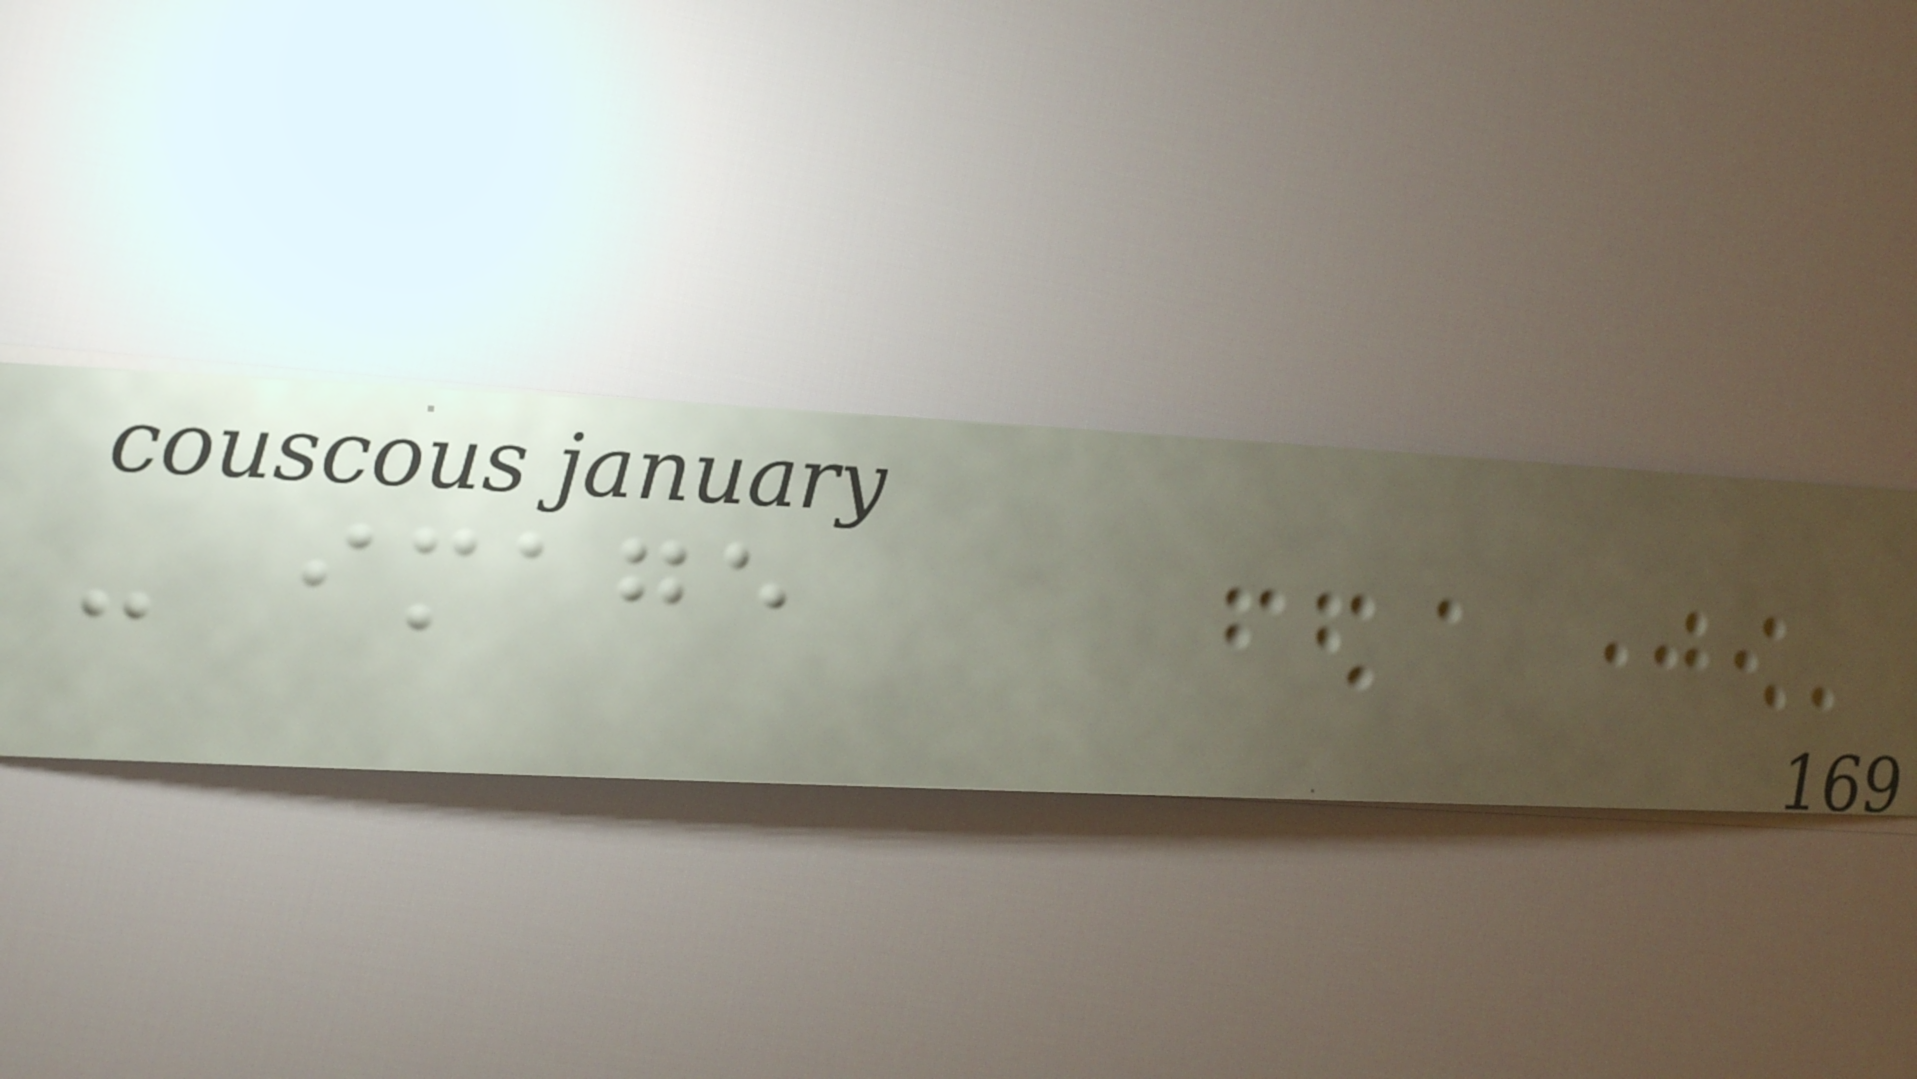- image
